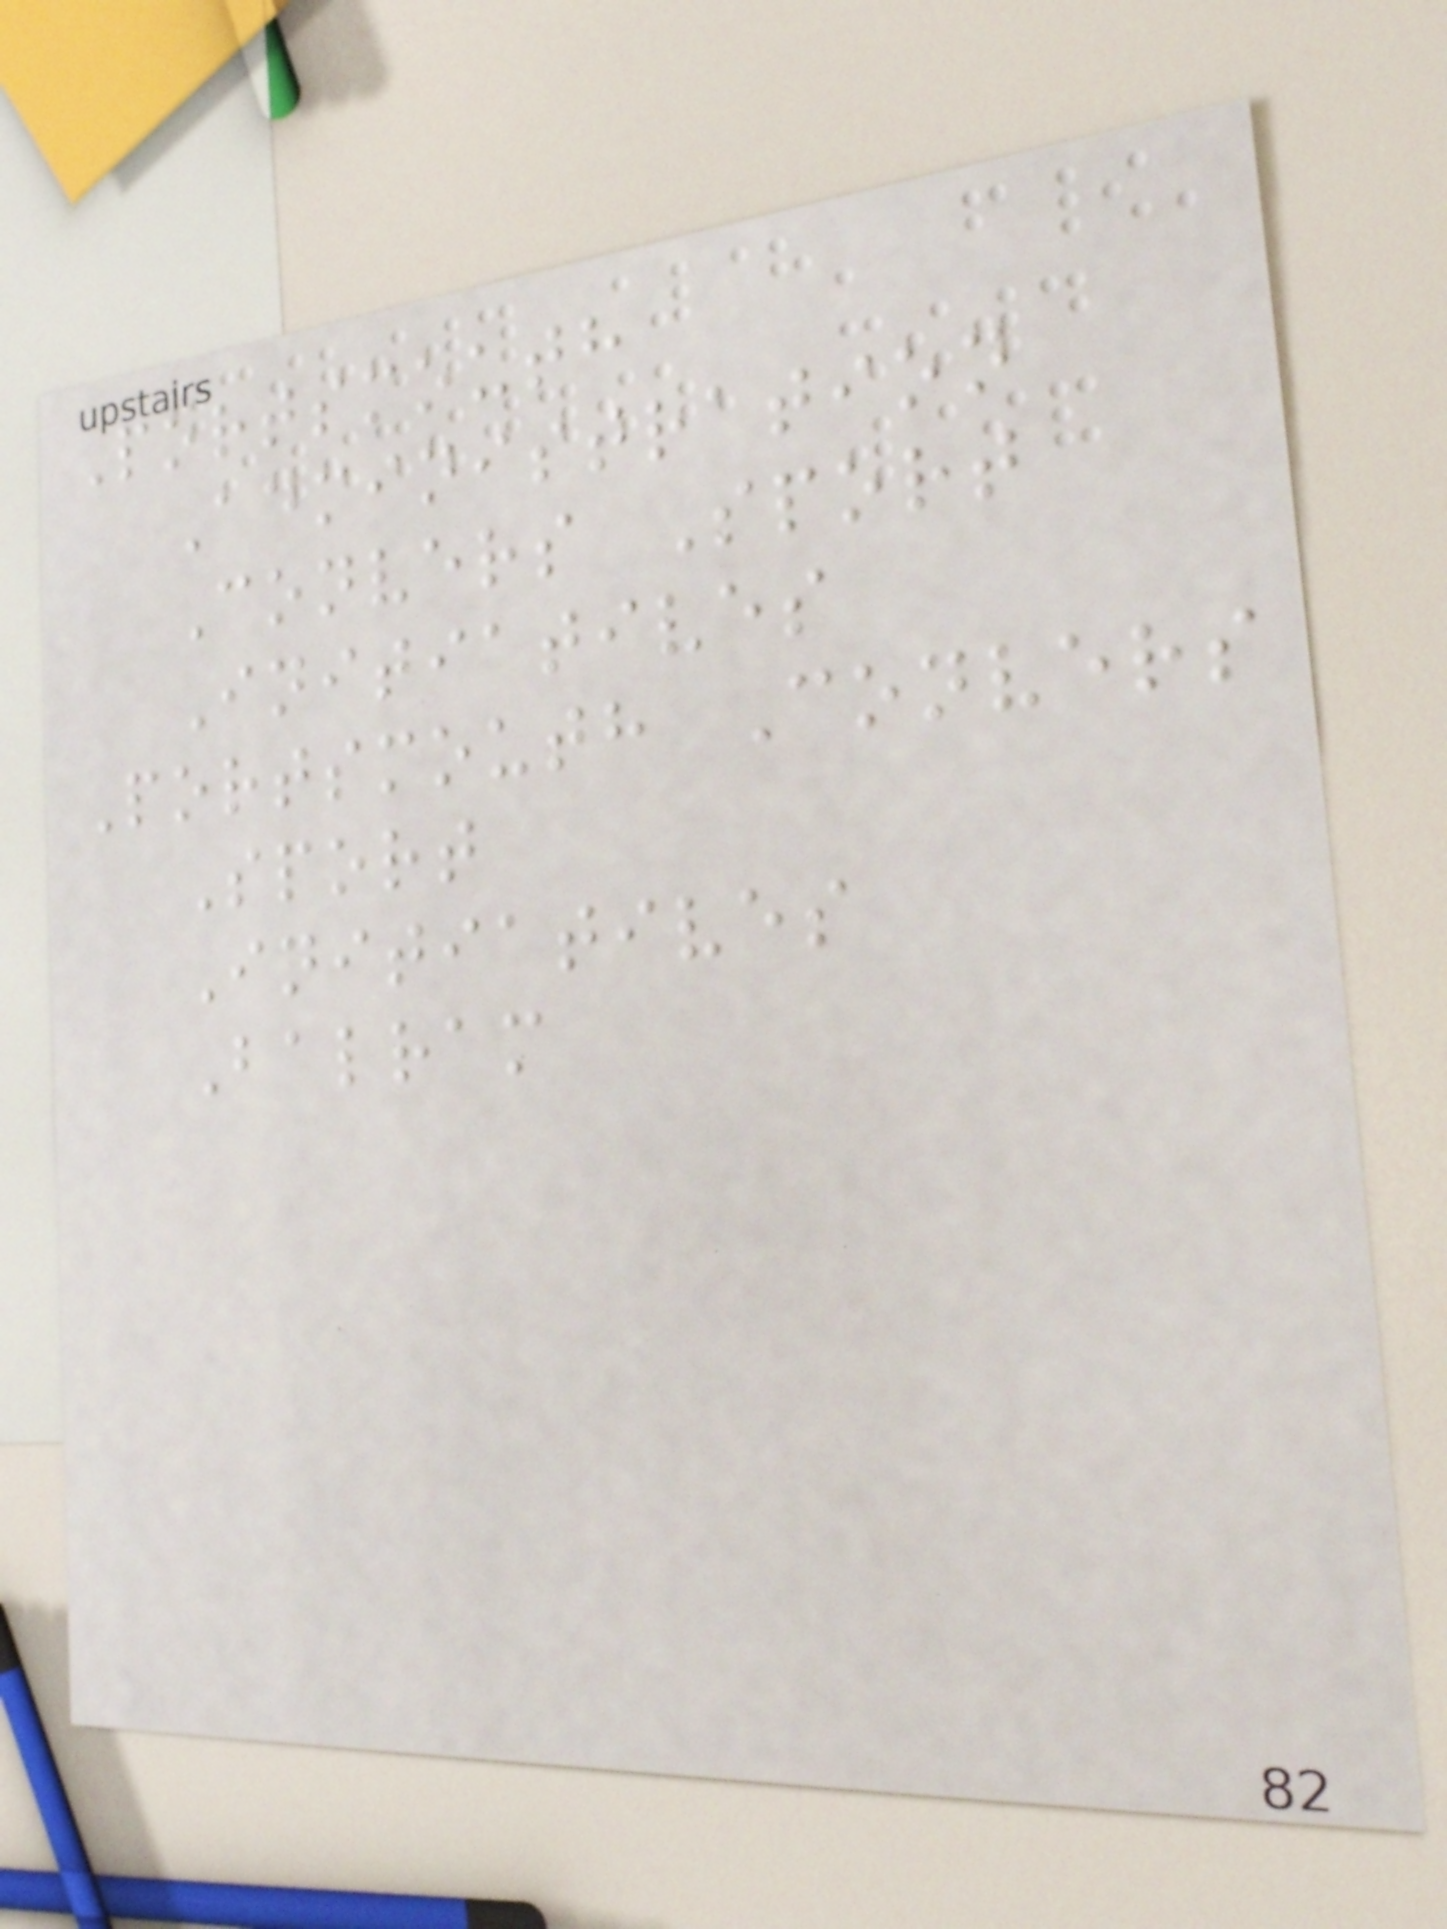Portsmouth
Administration
Convers Sport
Initiatives
Portsmouth Convers
Sport
Initiatives
Balram
